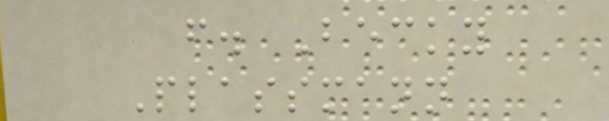f. Becky
Plassmann
